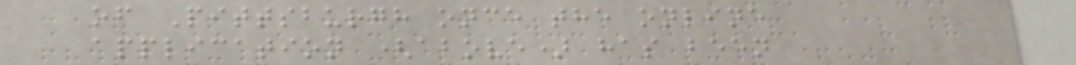of Pittsburgh once the online
application (above) has been
